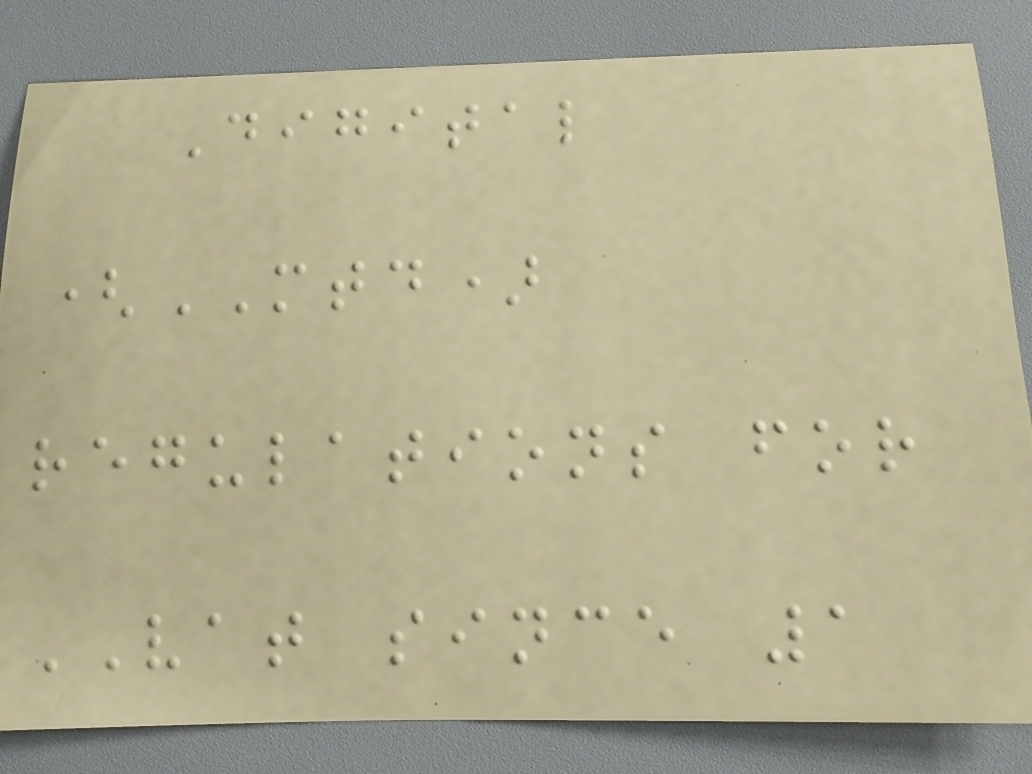Digital
(MTD)
regulations for
VAT since 1
